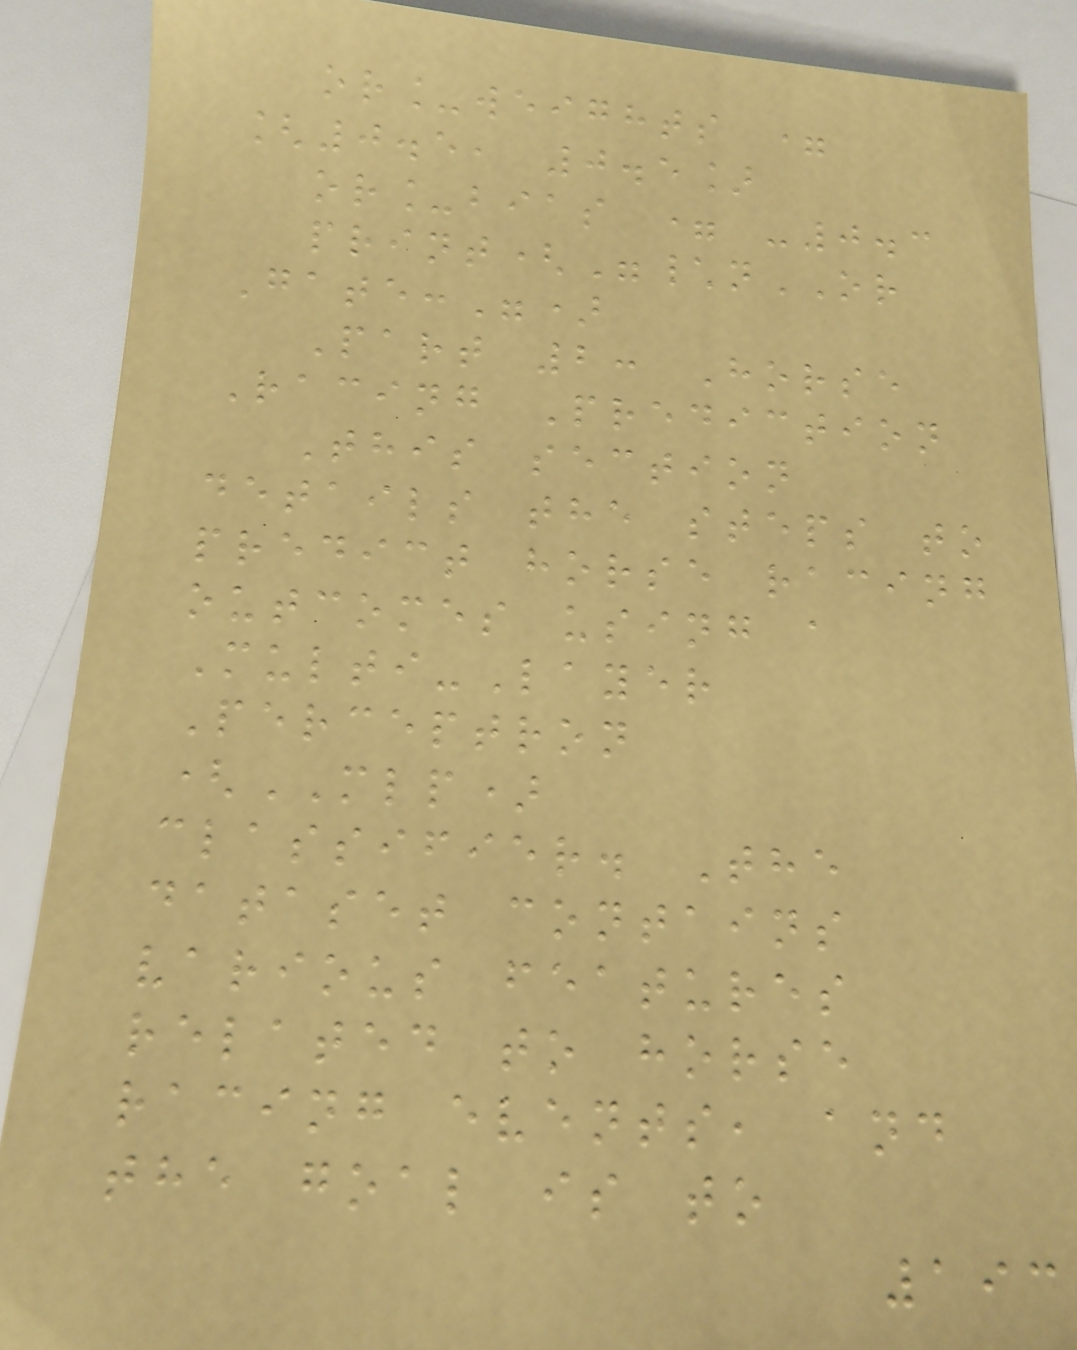or_weights =
[0.5, 0.5]
or_bias = -0.3
print("\nOR
Gate:")
Part 2: Horse
Racing Prediction
This section
details the steps to
predict horse racing
outcomes using a
Multi-Layer
Perceptron
(MLP)
classifier. The
dataset contains
various features
related to horse
racing events, and
the goal is to
193
